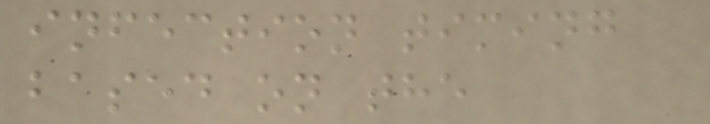infection timing
based on the
